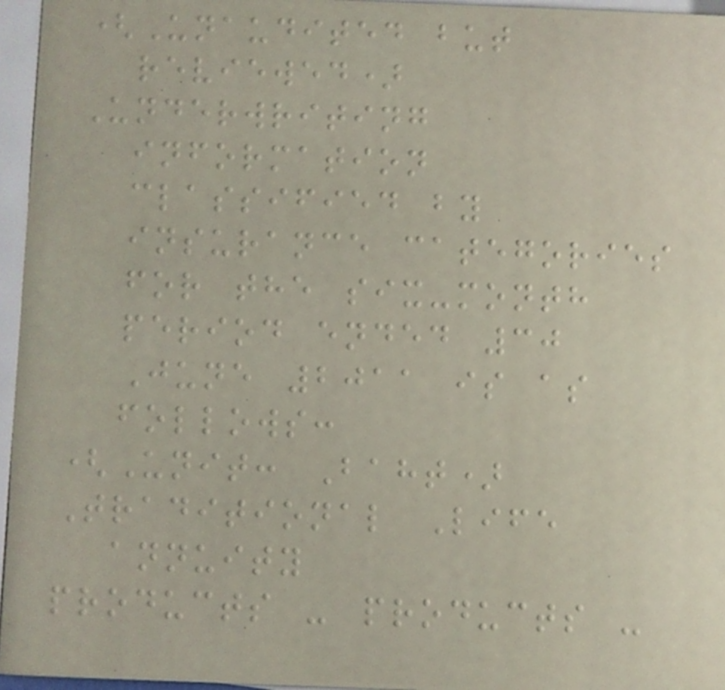(Unaudited but
reviewed)
Underwriting
information
classified by
insurance categories
for the six-month
period ended 30
June 2011 is as
follows:
(Unit: Baht)
Traditional Life
annuity
products - products -
